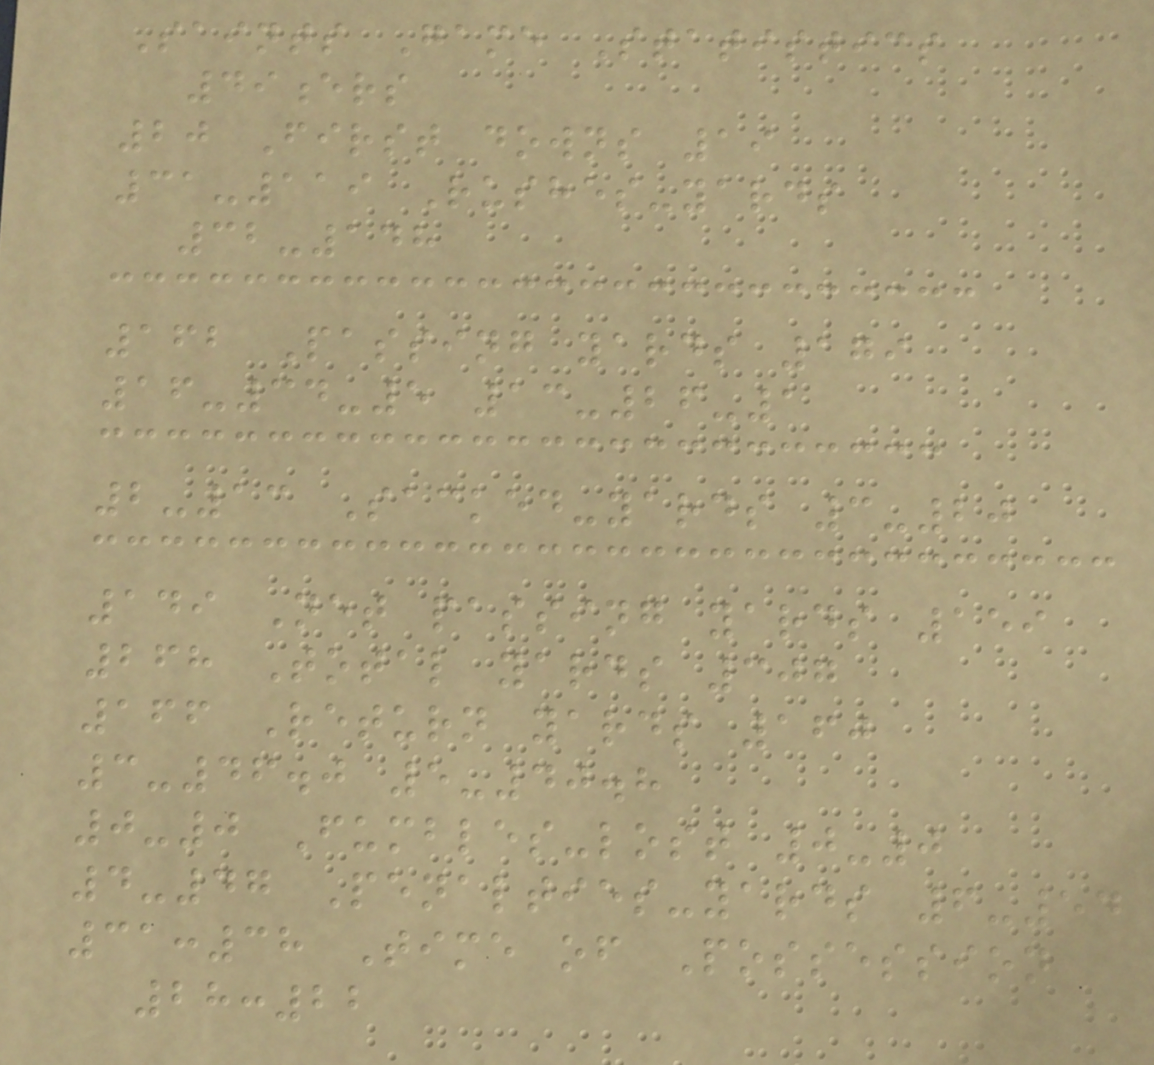Saints Game Statistics
49ers
20 First downs 19
31-119 Rushes-yards
32-148
162 Passing yards 179
16-34-5 13-26-1
2-13 Sacked-yards 3-20
149 Net passing yards 159
268 Total yards 307
166 Return yards 160
3-46.0 5-40.8
0-0 Fumbles-lost 0-0
4-47 Penalties-yards 6-54
31:38 Time of Possession
28:22
